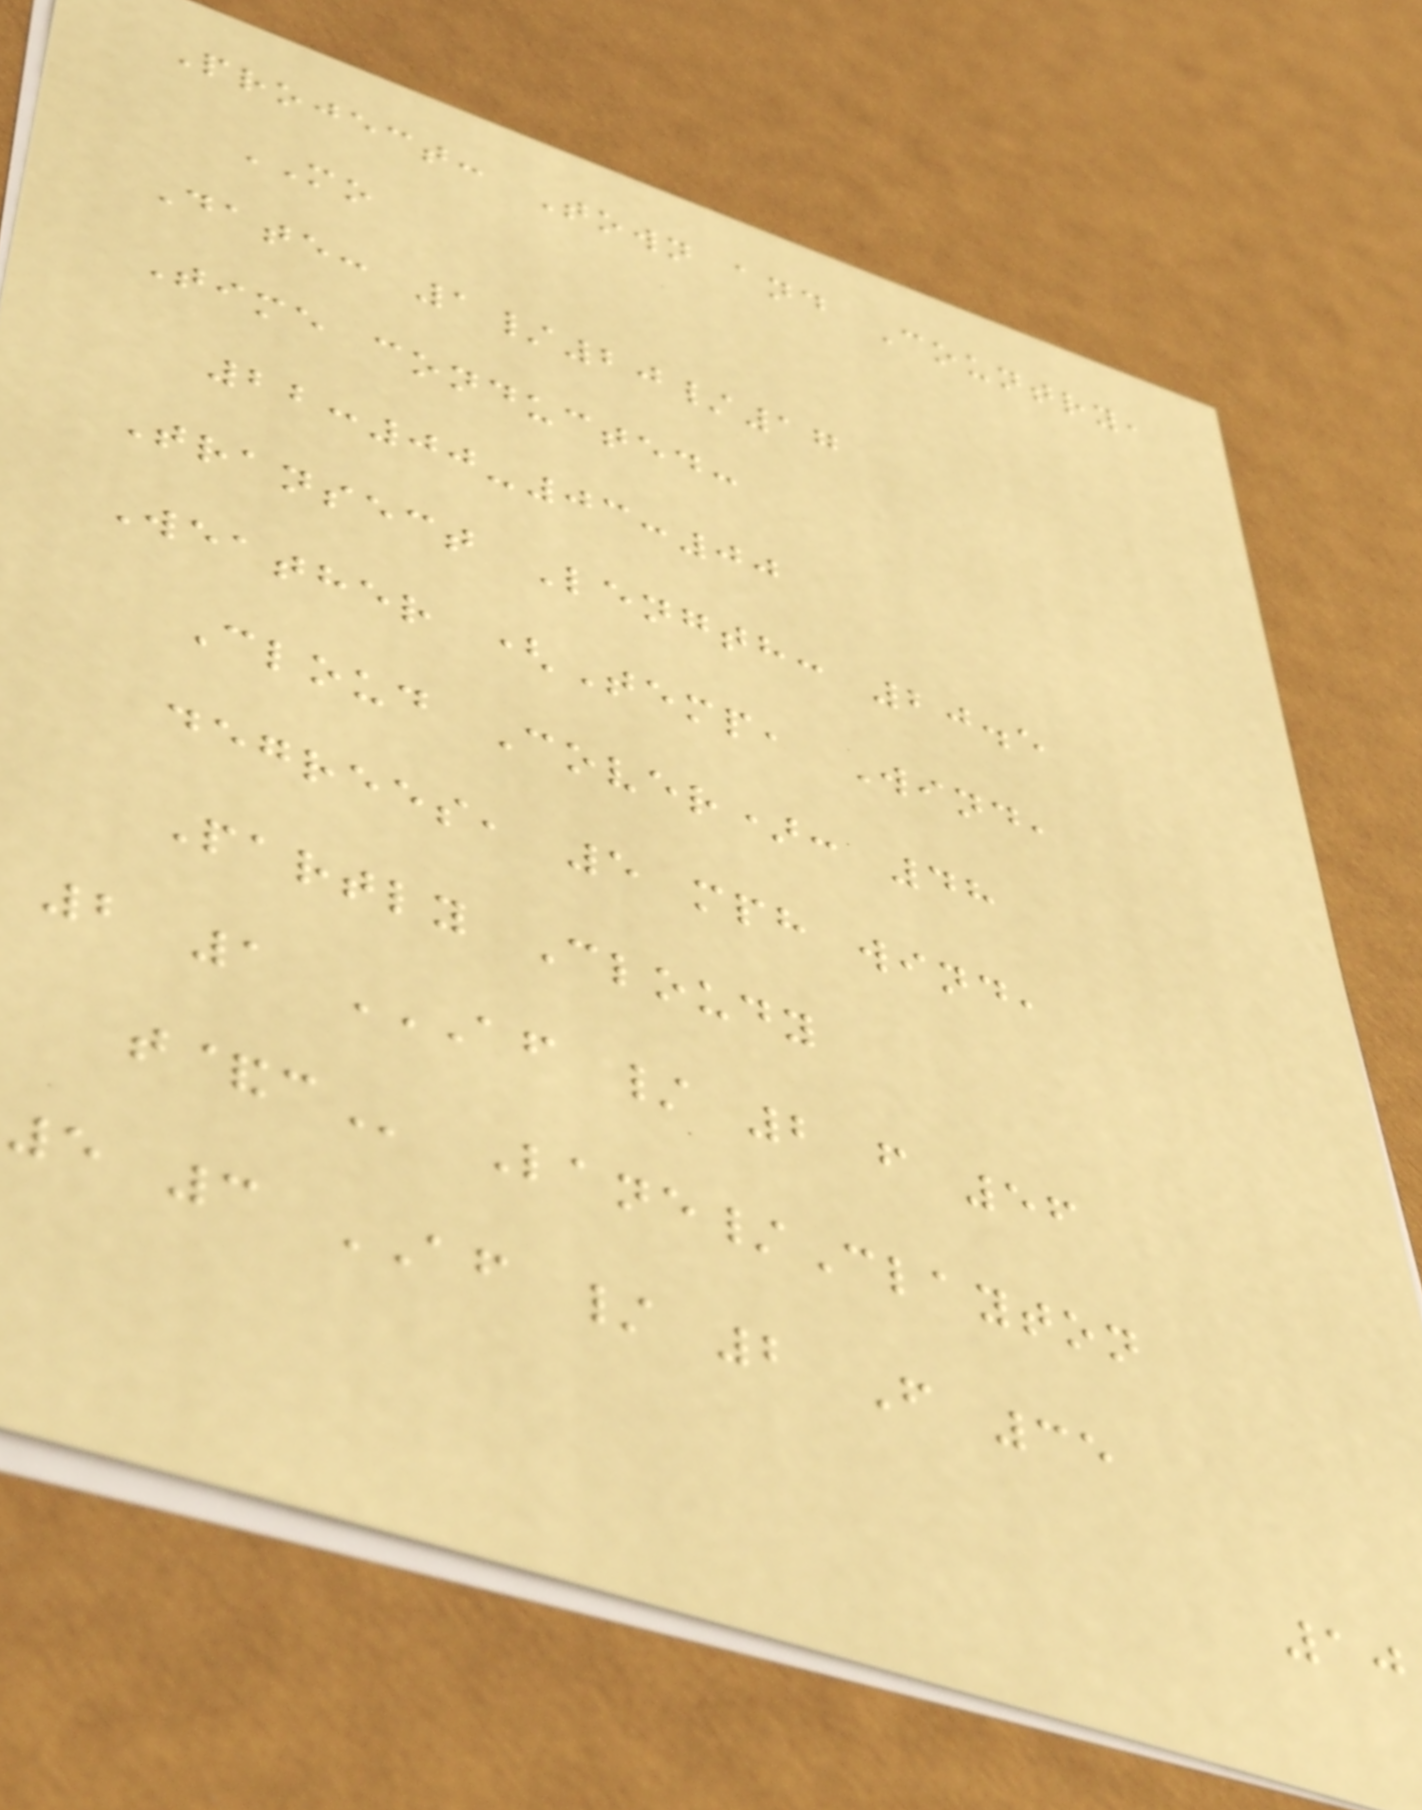Project: Town and Country,
MO
Date: 1/20/17
Time conducted:
22:00-03:00
Transect Length: 20.5
Weather (Temp, Wind,
Cloud Cover): 48
degrees, 5 mph wind,
Partly Cloudy
2 1 AF / 2 F 56
T&C Lane/Clayton
5 3 AF / 2 F 35
10
